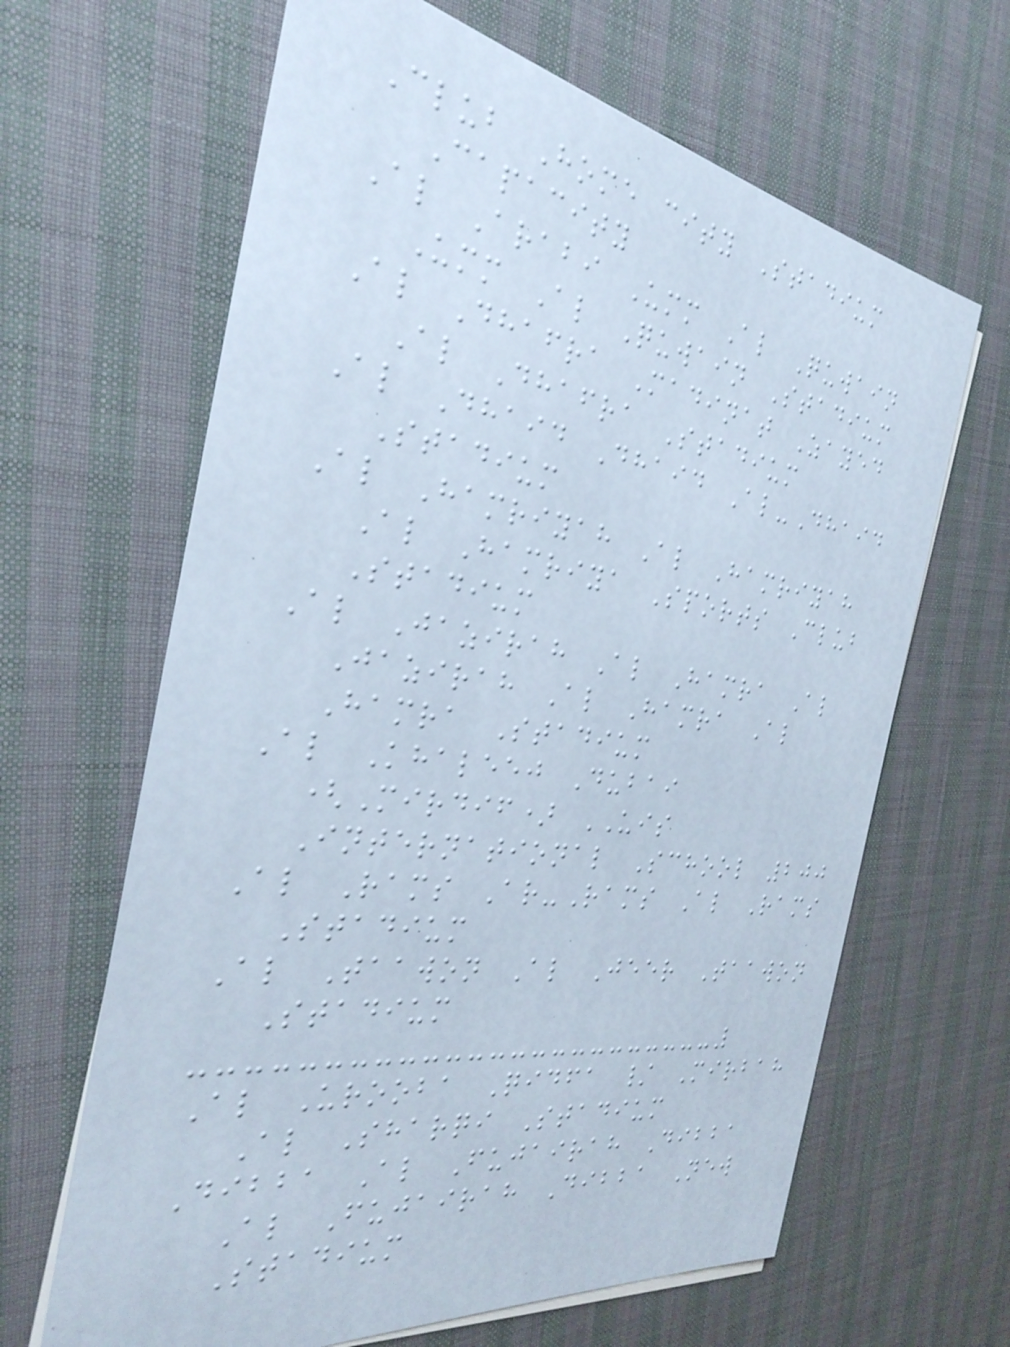Club Home city Stadium
Capacity
Al Arabi Umm Al Quwain
Umm Al Quwain Stadium
Al Dhafra Madinat Zayed
Al Dhafra Stadium
Al Dhaid Dhaid Al-Dhaid
Stadium
Al Hamriyah Al Hamriyah
Al Hamriya Sports Club
Stadium
Al Jazirah Al Hamra Al
Jazirah Al Hamra Al
Hamra Stadium
Al Khaleej Dubai
(Mirdif) UIS
International School 200
Al Rams Ar-Rams Al Rams
Stadium
Al Taawon Al Jeer Taawon
Stadium
Al Urooba Qidfa / Mirbah
Al Sharqi Stadium
Dibba Al Fujairah Dibba
Al Fujairah Dibba New
Stadium
